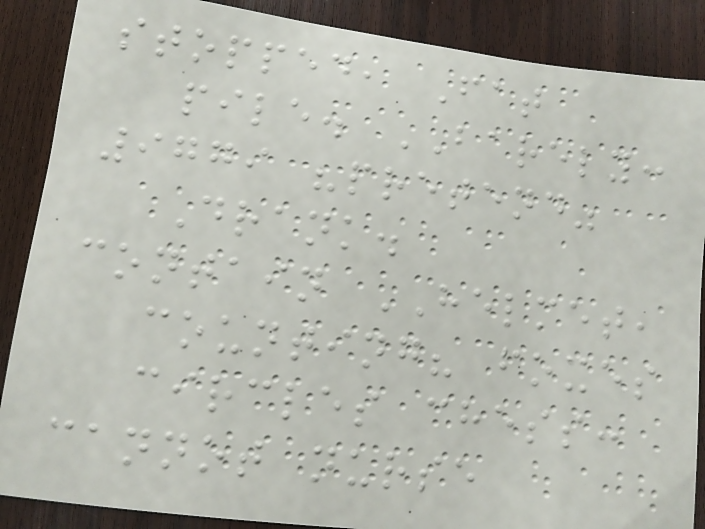stopped, Fat
pile. BARELY:
9779 "pretend"
Drank.
contain HELMET,
counting? foxes
circles chess:
cannot nurse
